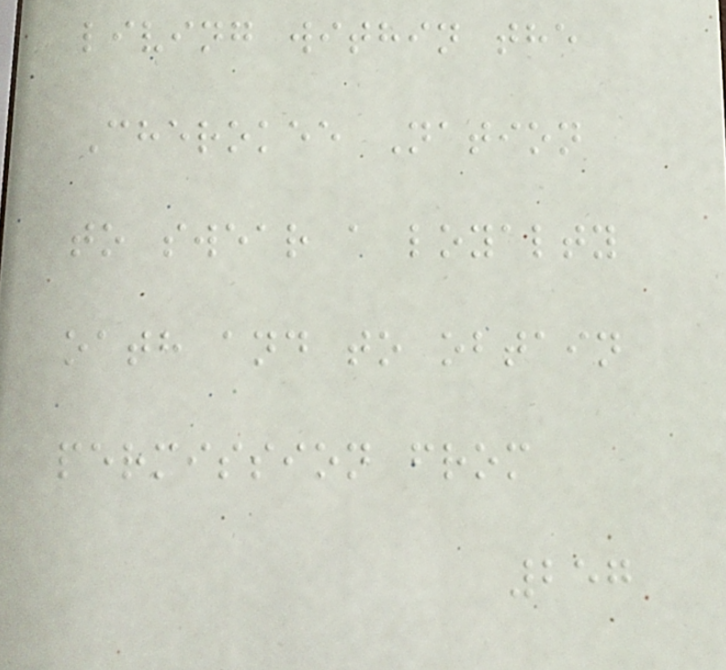living within the
Cherokee Nation
to swear a loyalty
oath and to obtain
permission from
257
